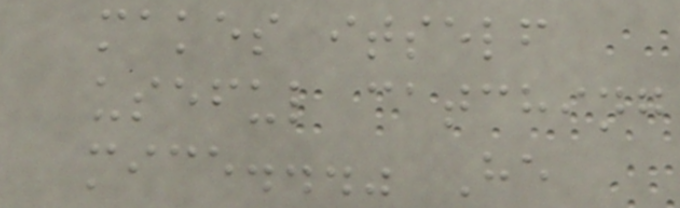makes itself
useful catching
mice..." He
